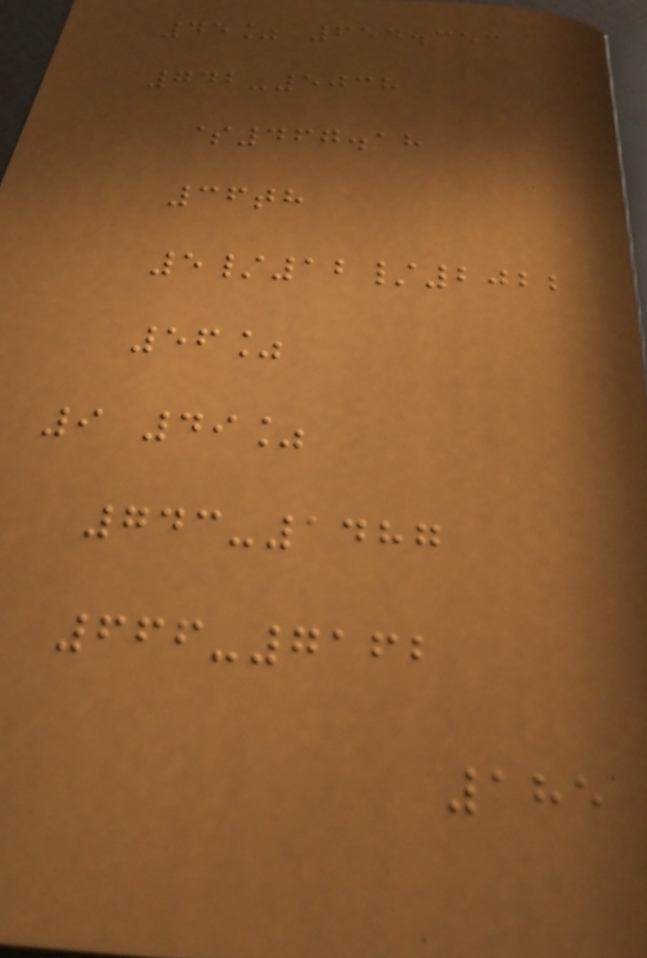45% 654.353
742-5038
$467.18
36th
5/12/2022
56%
9 49%
743-1487
666-7162
185
